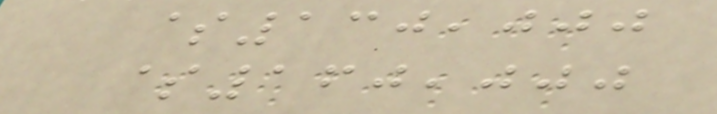$130,000
$160,000
